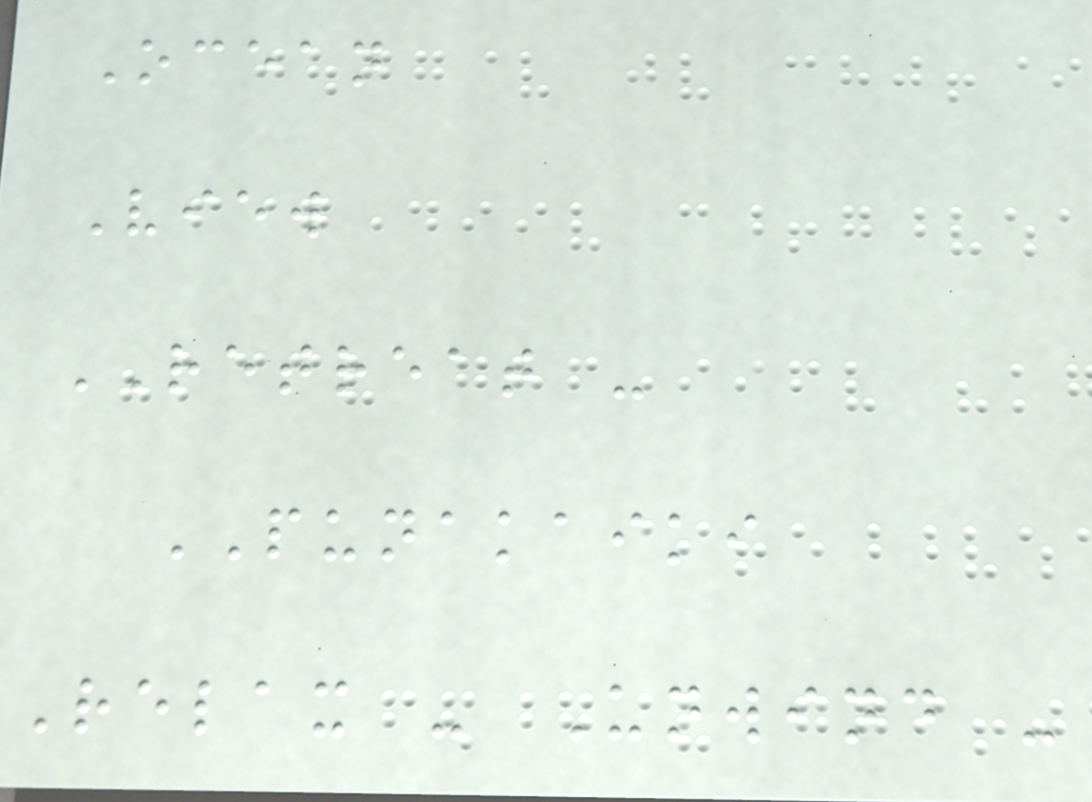Ocean
View
RETREAT -
PUNAKAIKI
Relax - Unwind -
